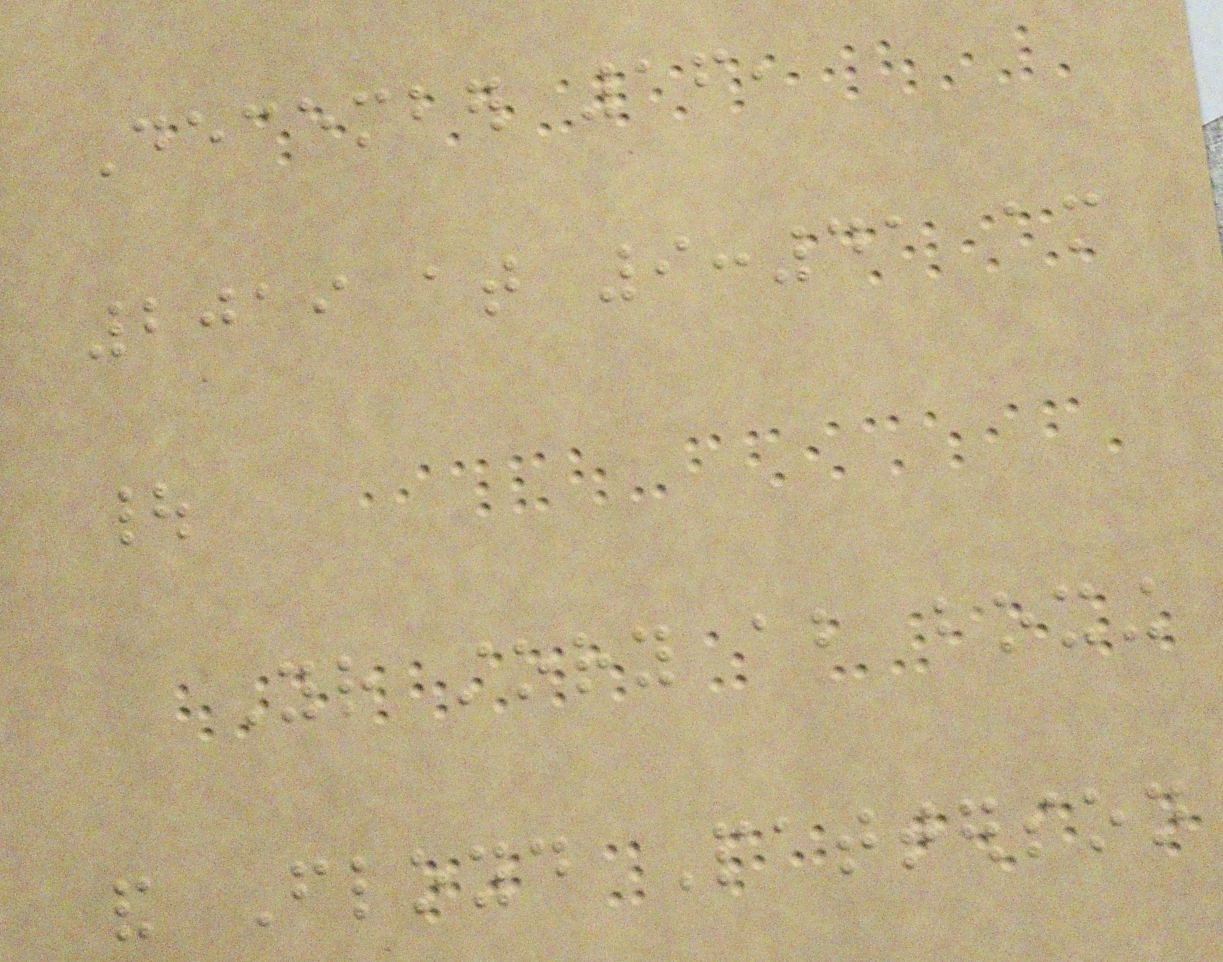December 16,
2019 at 9:41 am
|
Your story about boxing
and Floyd Patterson
